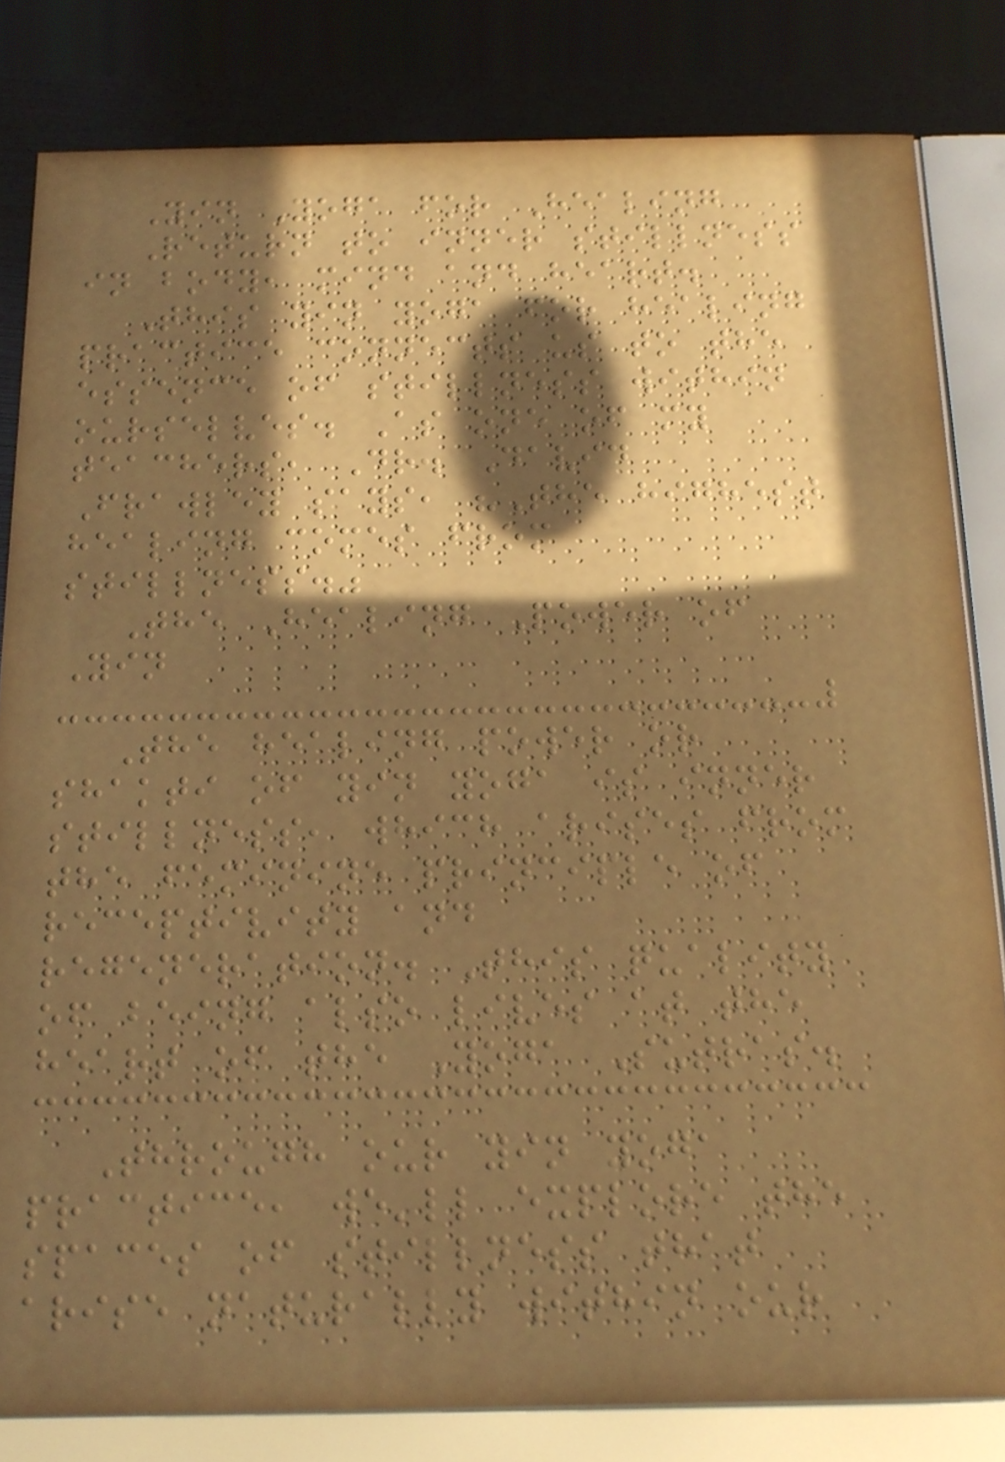Yin Yoga for Healing
Return to inner stillness
in body, mind and heart.
This yin yoga for healing
practice connects us to the
essence of stillness within
ourselves. As one of my
teachers, Dr. David
Frawley says, "The highest
healing comes from
stillness."
The Healing Power of
Yin
The healing power or
shakti of yin yoga is inner
stillness, which arises from
the feminine principle of
receptivity and
regeneration. This quality
of being also lives at the
heart of the Yoga Sutras.
Through our yin yoga
practice, we'll explore the
spaces of stillness that
arise naturally within our
